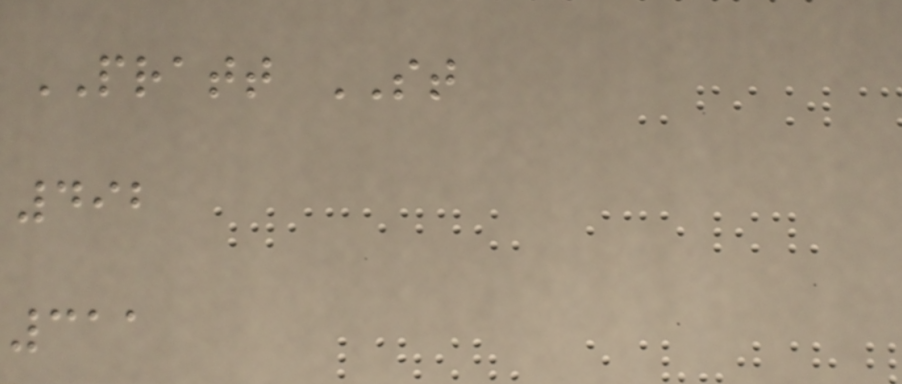PRATT ST
492
311
